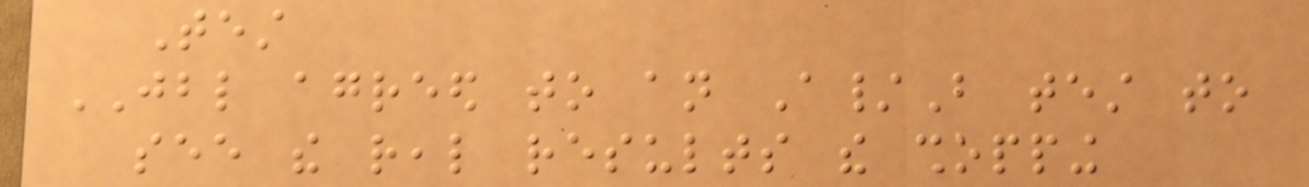Test
JBL agreed to an A/B test to
see the real results the shopping
